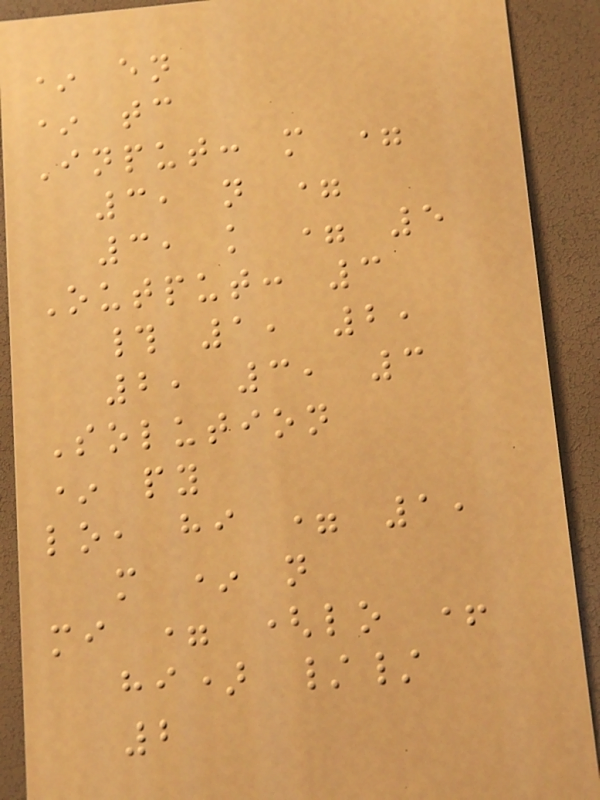* en
* tc
Input: m =
3, n =
3, k = 5
Output: 3
# 1, 2,
2, 3, 3
Solution
* py
lo, hi = 1,
m * n
mi = (lo +
hi) //
2
